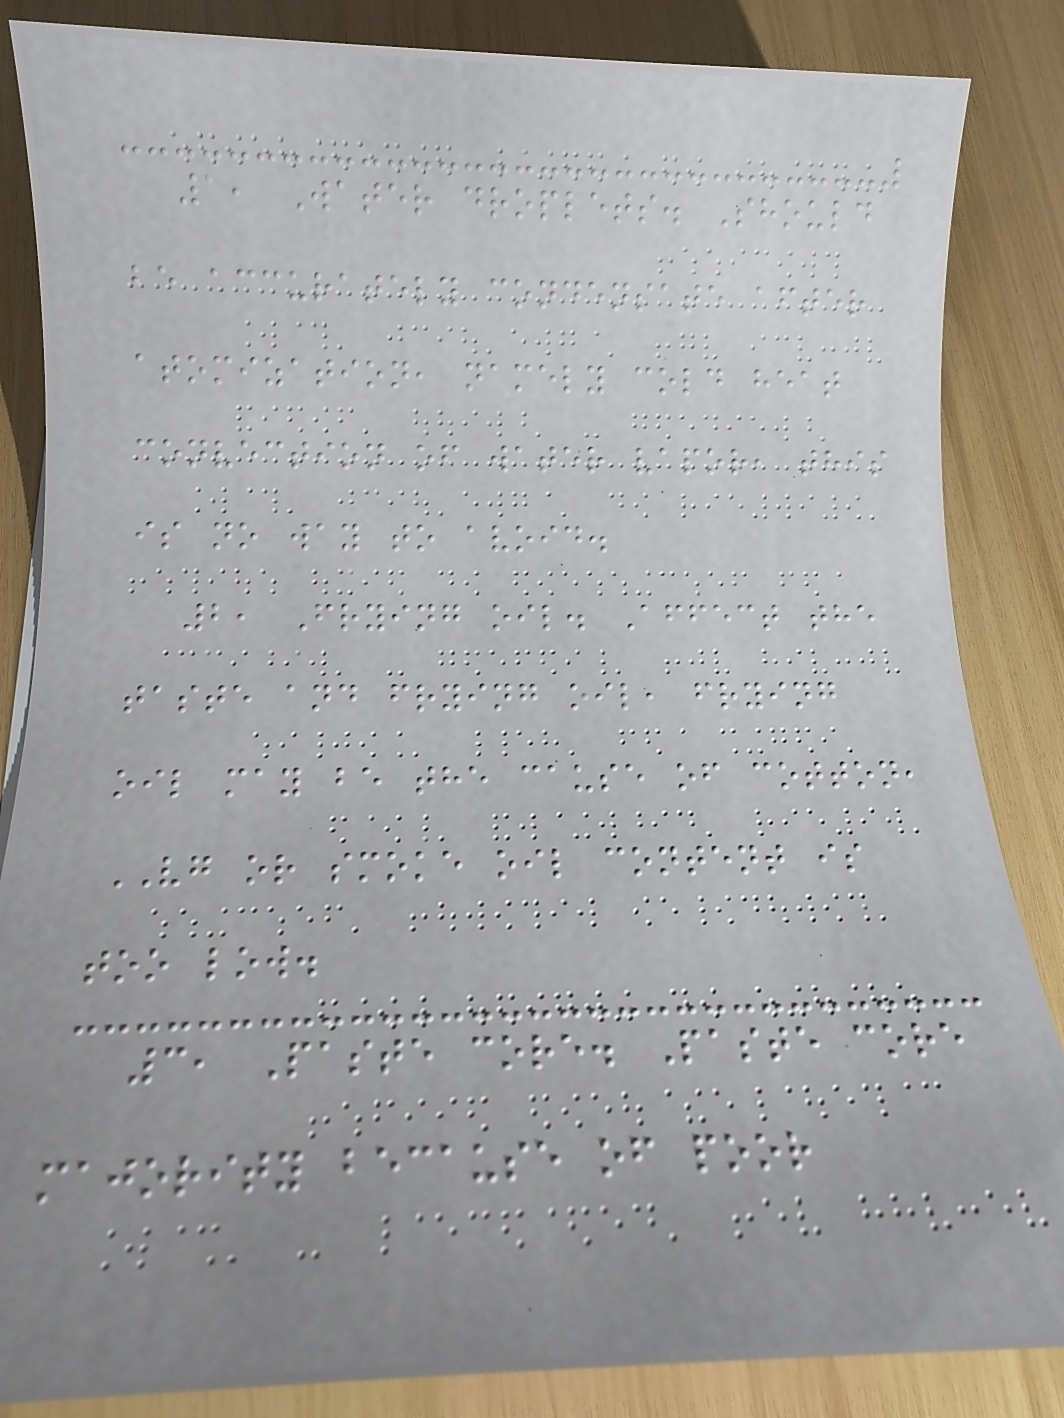1, Water droplets. Should
be accurately condensate after
atomization, namely cold heat
convection of water vapor, this
is no way to avoid.
2, Frying oil. Affect the
taste and frying oil, frying
oil may be the cause of cotton,
VG or smoke oil content is
too low.
3, Paste core. Paste core
majority because of poor
